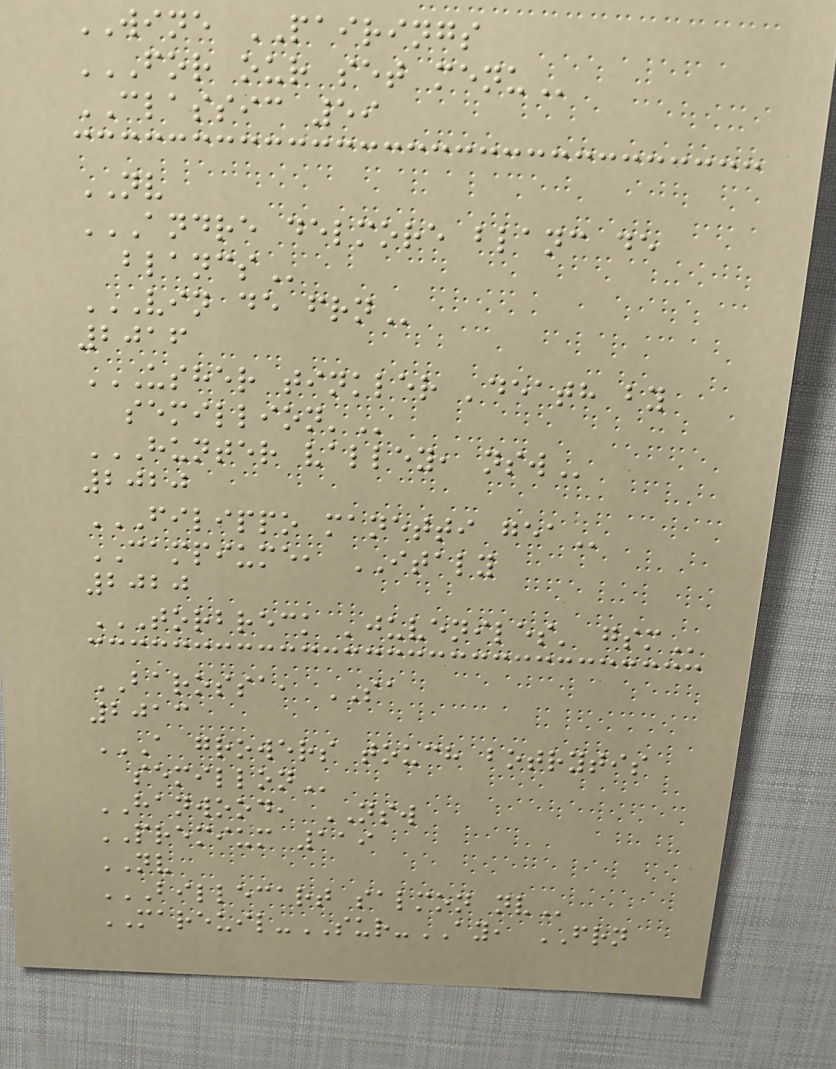WINE PAIRINGS
FOR OUR SET MENU
CLASSIC 59
NV
ANDRE DELMORE BLANC DE
BLANCS
VIN DE FRN
2016
USHER TINKLER 'DEATH BY
SEMILLION'
HUNTER VALLEY, NSW
2020
FILIPPO MANETTI GEA
CAMPIUME, ITALY
2020
TORBRECK 'JUVENILES' GSM
BAROSSA, SA
2013
A GROWERS TOUCH BOTRYTIS
SEMILLON
HANWOOD, NSW
PREMIUM 119
NV
BILLECART SALMON NV
MAREUIL-SUR-AY, FRN
